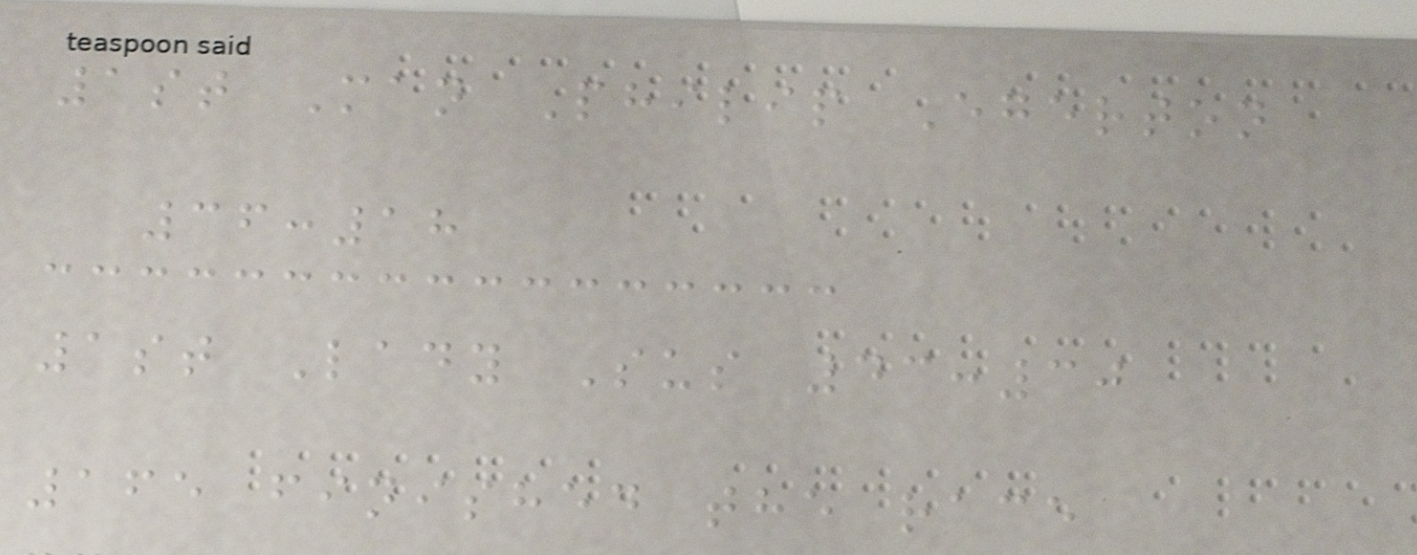1st Man Philip Egerton
36:18
1st Lady Sus 43:30
165 finished the race
